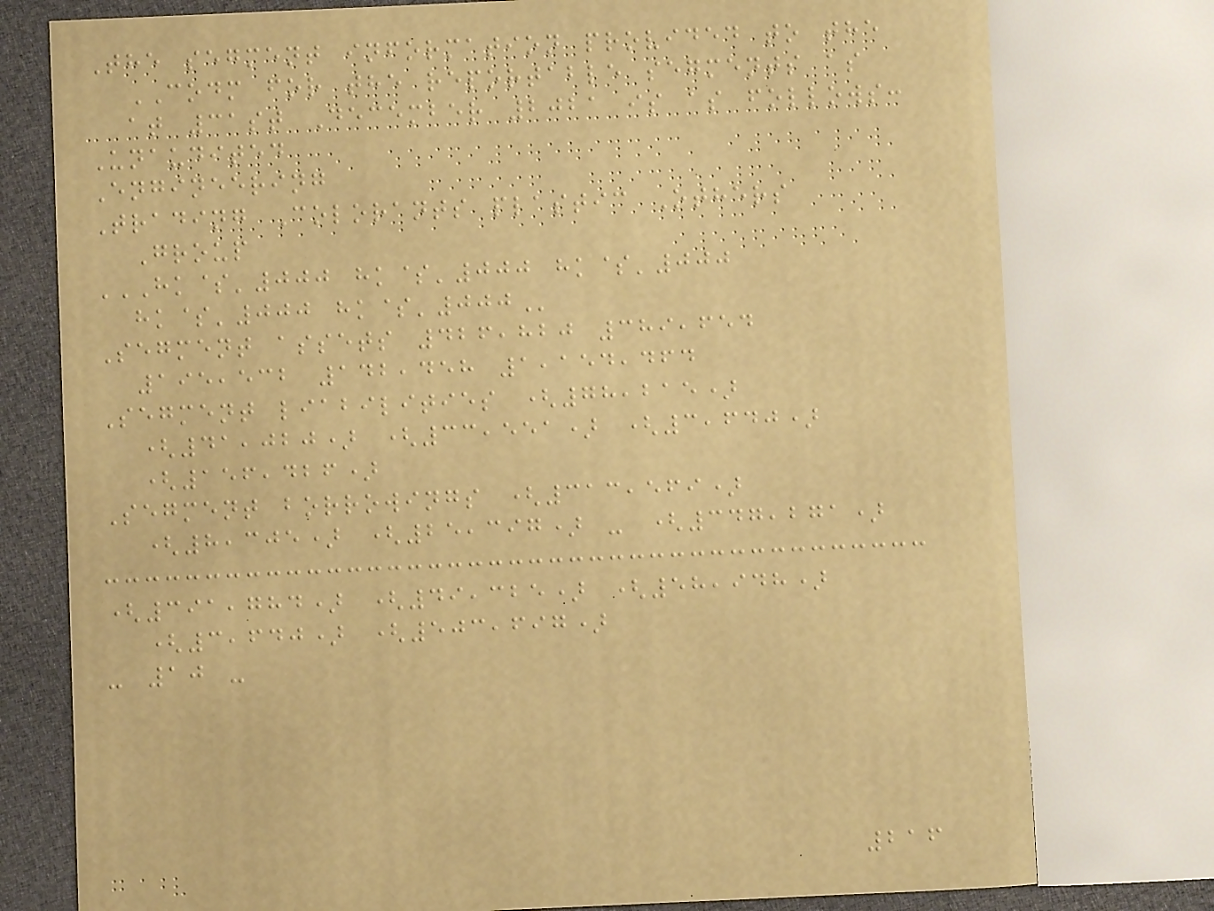The segment information provided to the
CODM for the reportable segments as
at 31st December 2021 is as follows:
Unaudited
Engineering
Trading Colorants plastic Others
Group
HK$'000 HK$'000 HK$'000
HK$'000 HK$'000
Segment assets 426,820 389,654
195,532 142,458 1,154,464
Segment liabilities (78,215)
(41,020) (33,551) (3,640)
(156,426)
Segment borrowings (313,569)
(8,305) (25,397) - (347,271)
(391,784) (49,325) (58,948)
(3,640) (503,697)
- 10 -
216
